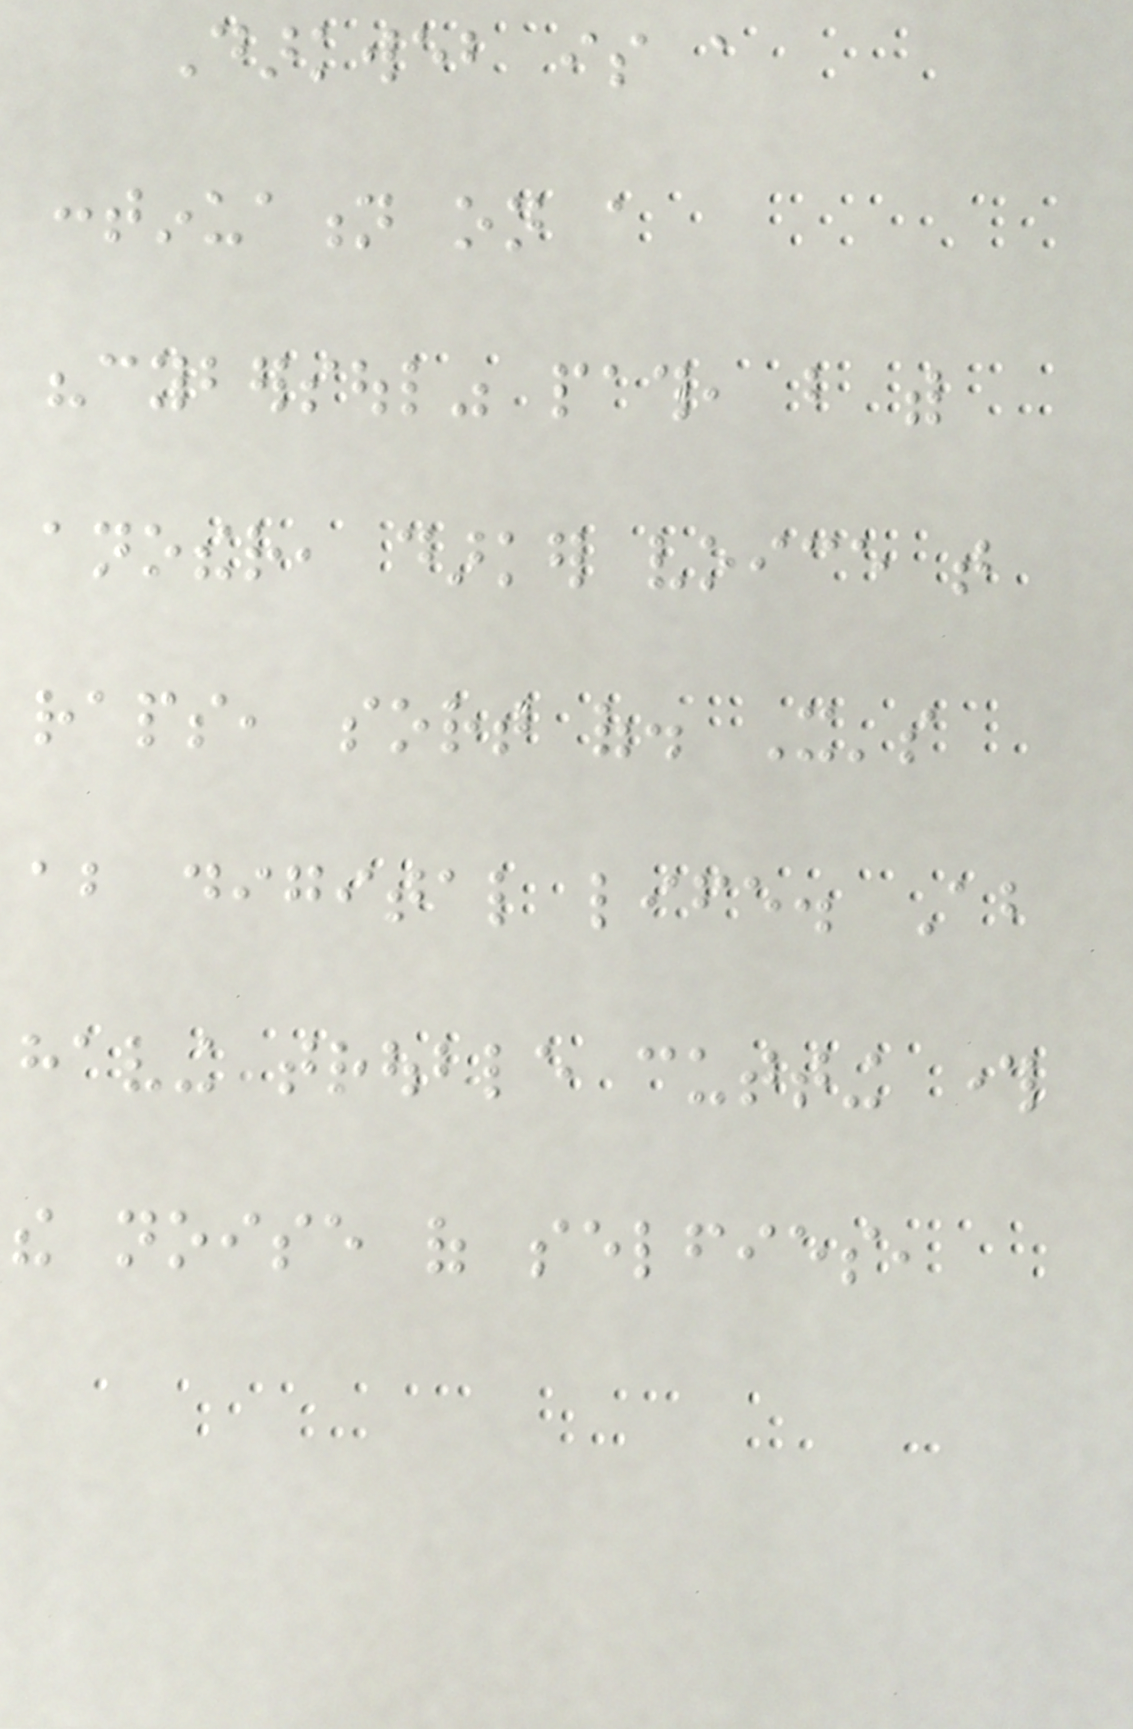Darkweb is a
continuation on a
"cybersoul" path, but with
another, darker voice that
raps, sort of. It's
about digital life. About
having trouble cutting through
the noise of selfies,
